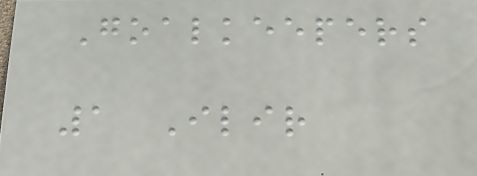Goalkeepers
1 Ilir
